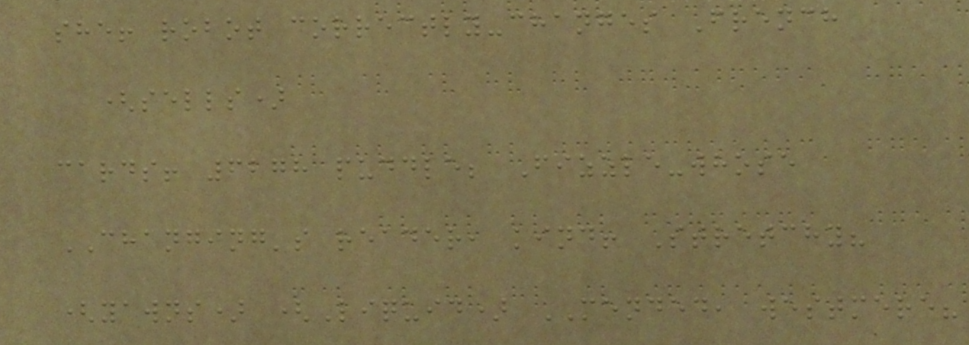she! robot correctly-changes French
(sells)
cards! 6278 puddle; Fizzle-whose
CHANGING's reader, kind! Stretchy?
(yawns) (Liquid) MENDED, westmere?
